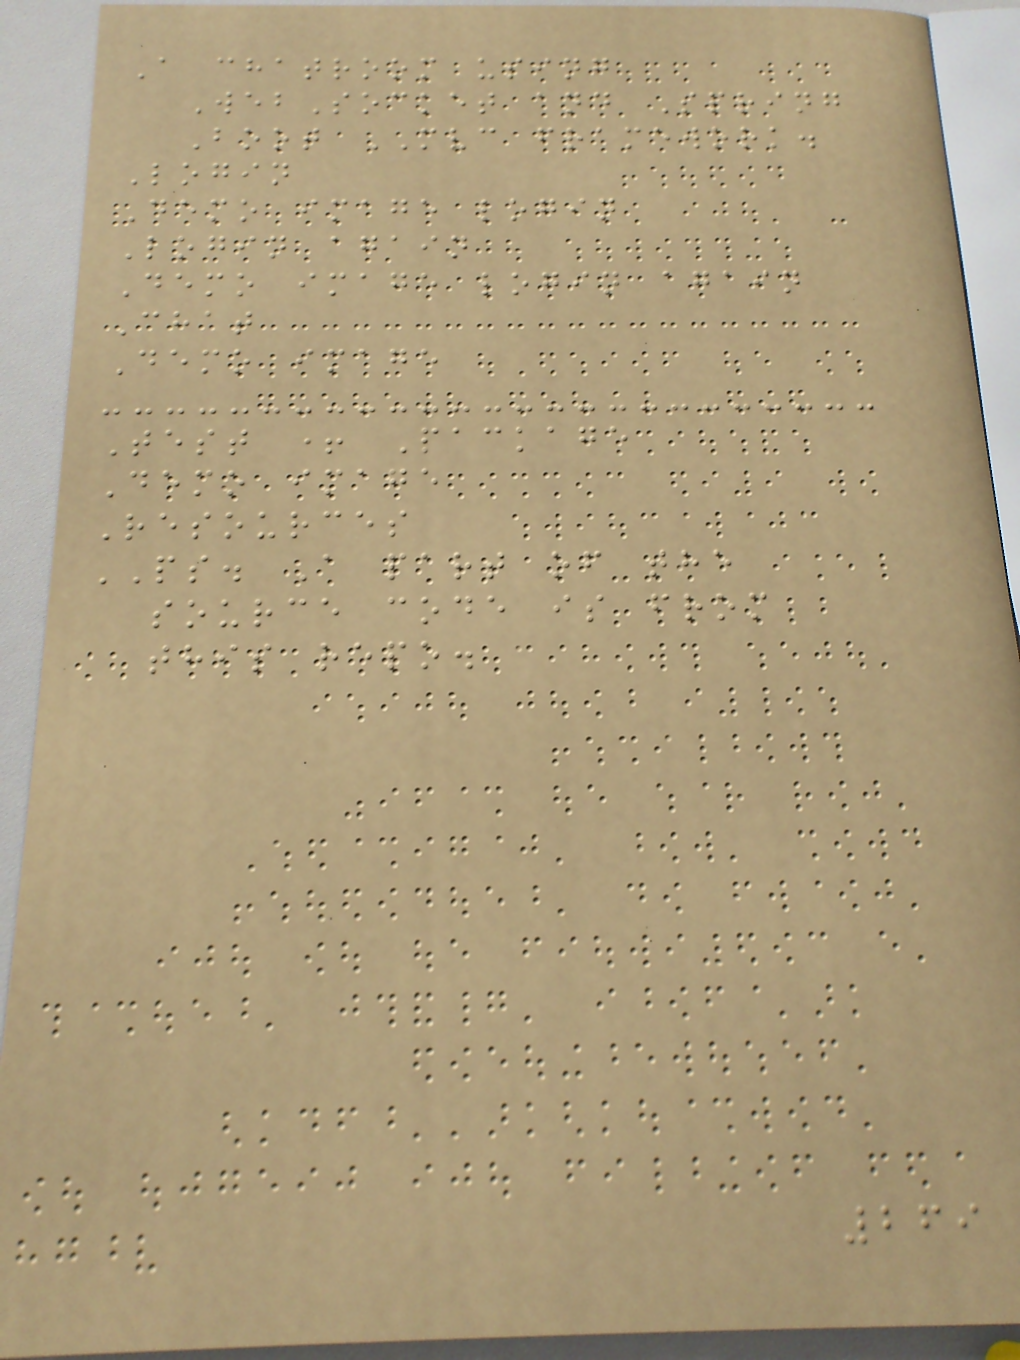A chatroom using
WebSocket and Spring
Boot MVC framework.
Login
Demo image login
Login again
Demo image login again
Chat
Demo image
Test + Package
Demo image
Resources
PS. A part of the
source code is from
this repo.
269
